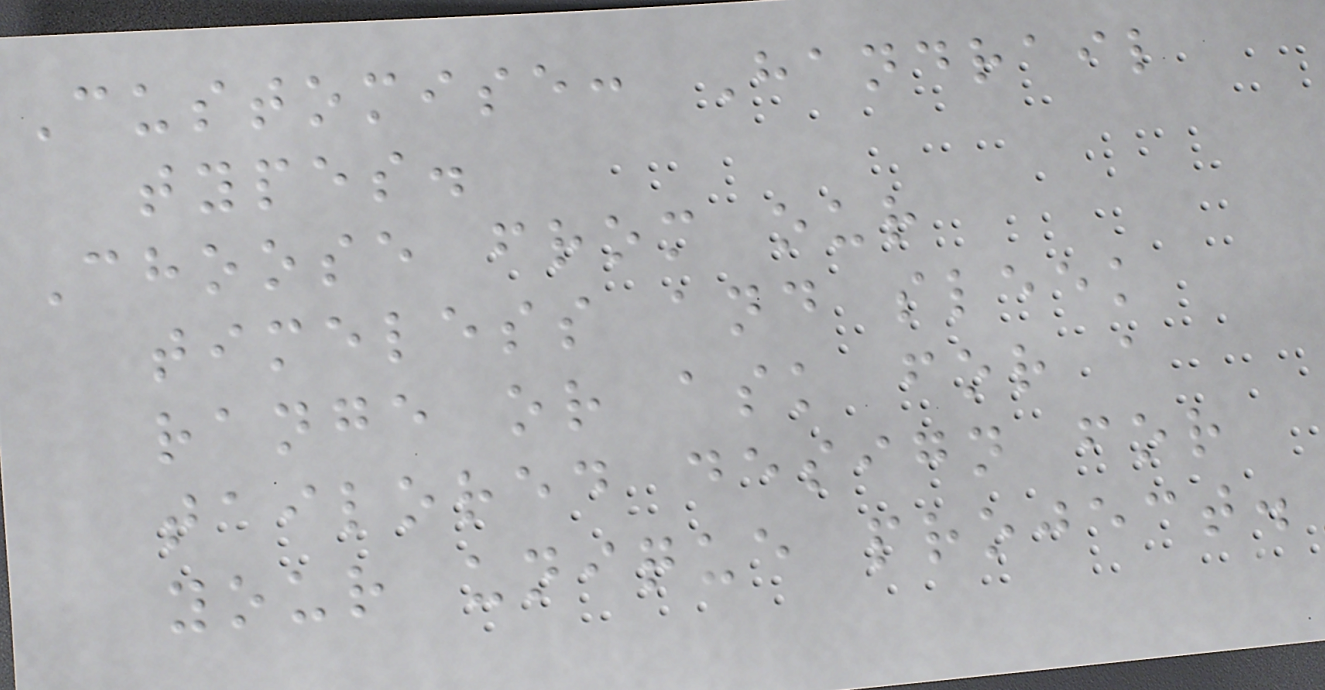Customise: Handrail
types.
Choose from our
timeless and sleek
range or ask for a
tailored design for
your unique project.
